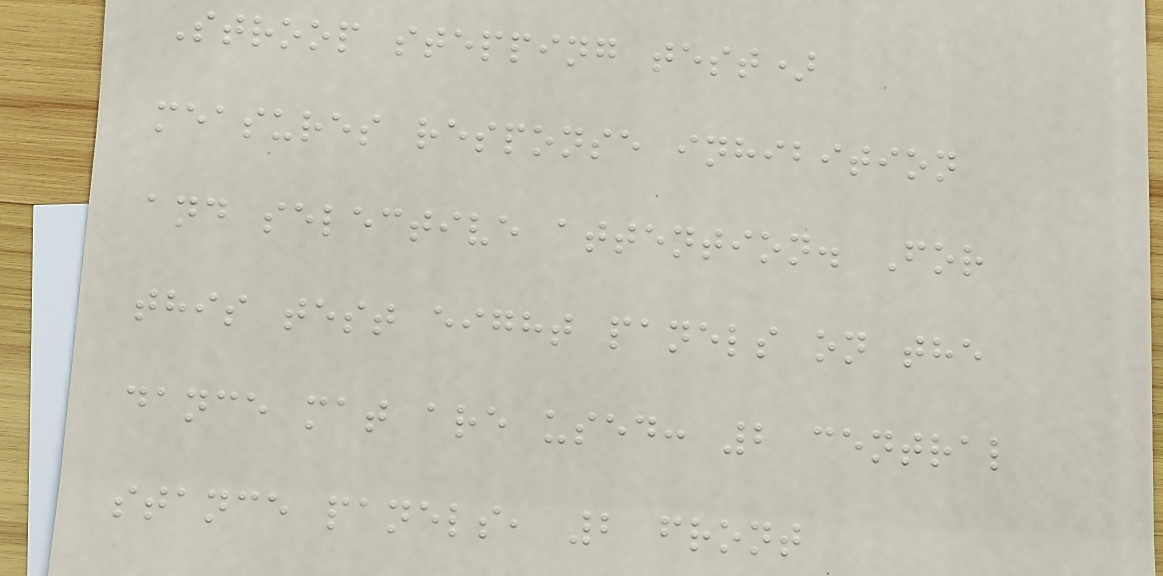Stroop stepping test)
measures response inhibition
and selective attention. For
this test eight panels on the
dance mat are used: 2 central
stance panels, 2 front
